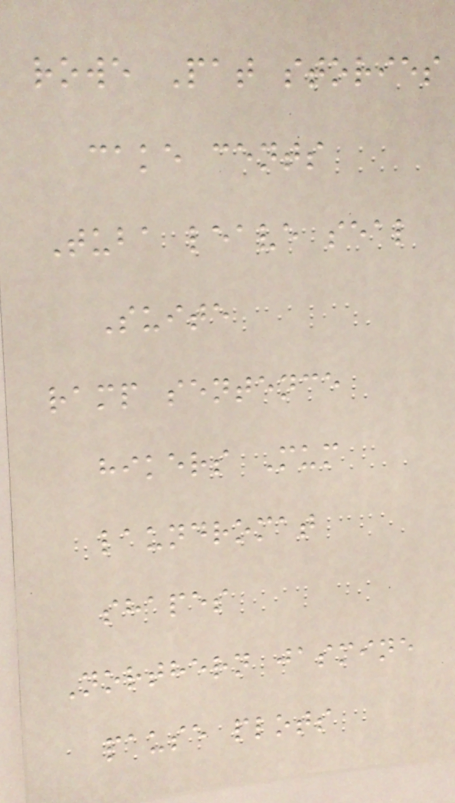rowe Pat stories
cake cents
Tuba leave seal
Suite
ramp sentence
hikers Mum
laundromat
shapes
Northern jasmine
pause plots
